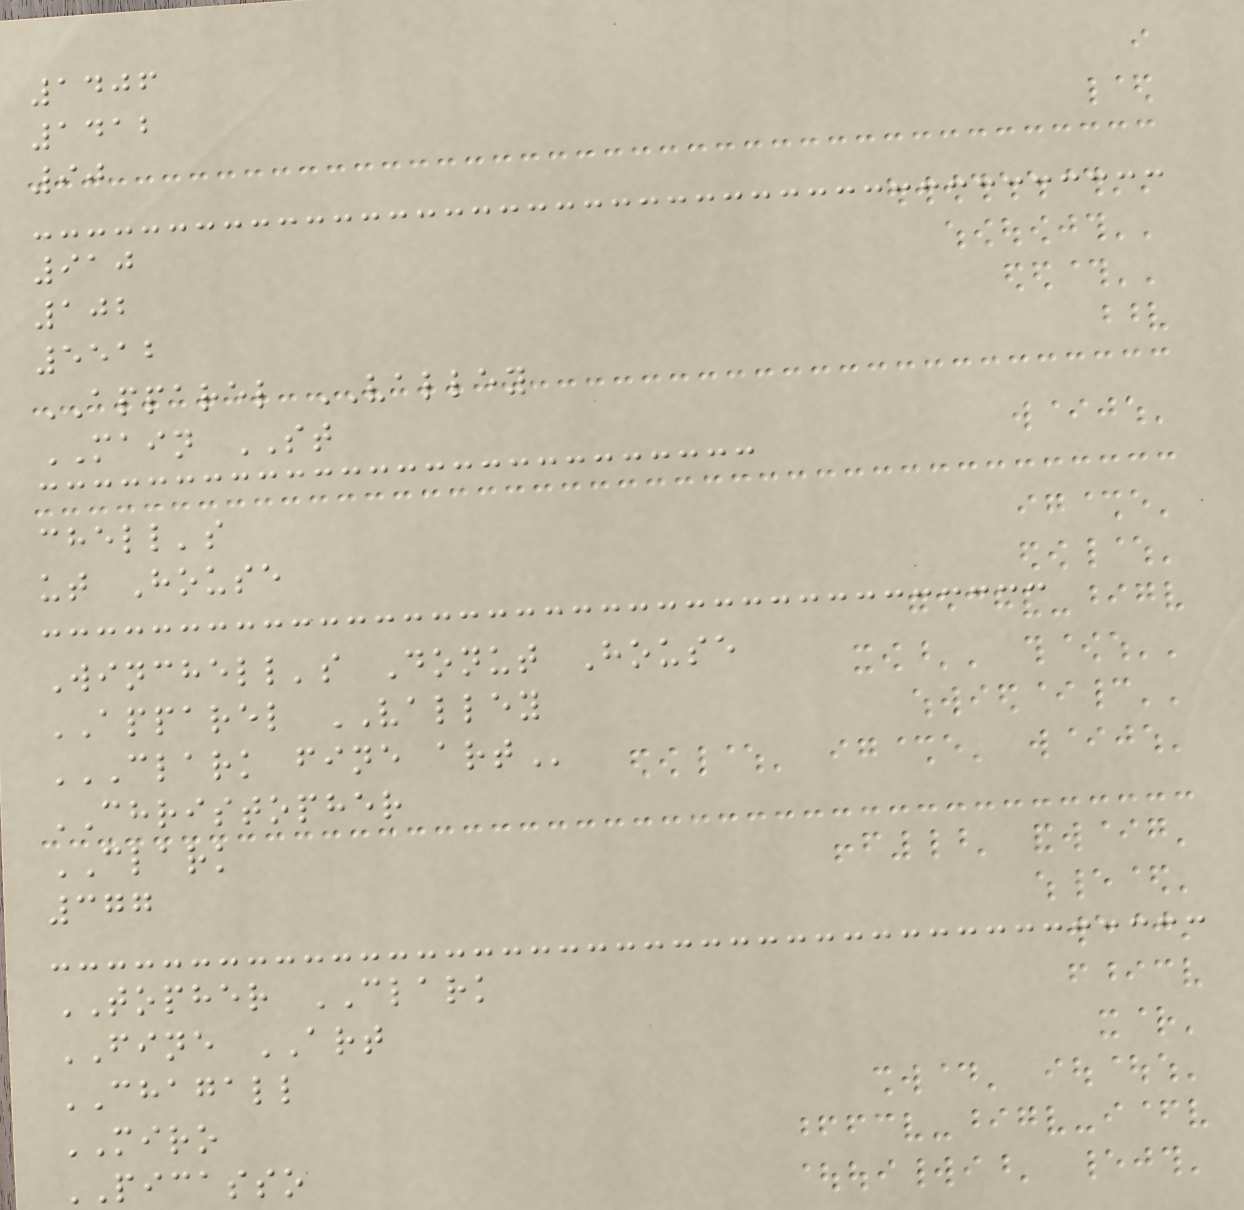1406
1412
90
910
102
5512
APPAREL VALLEY
MAIN ST
chell's
ut House
Winchell's Donut House
APPAREL VALLEY
CLARK FINE ART
CHRISTOPHER
CLARK
377
TOPHER CLARK
FINE ART
CHAGALL
MIRO
PICASSO
